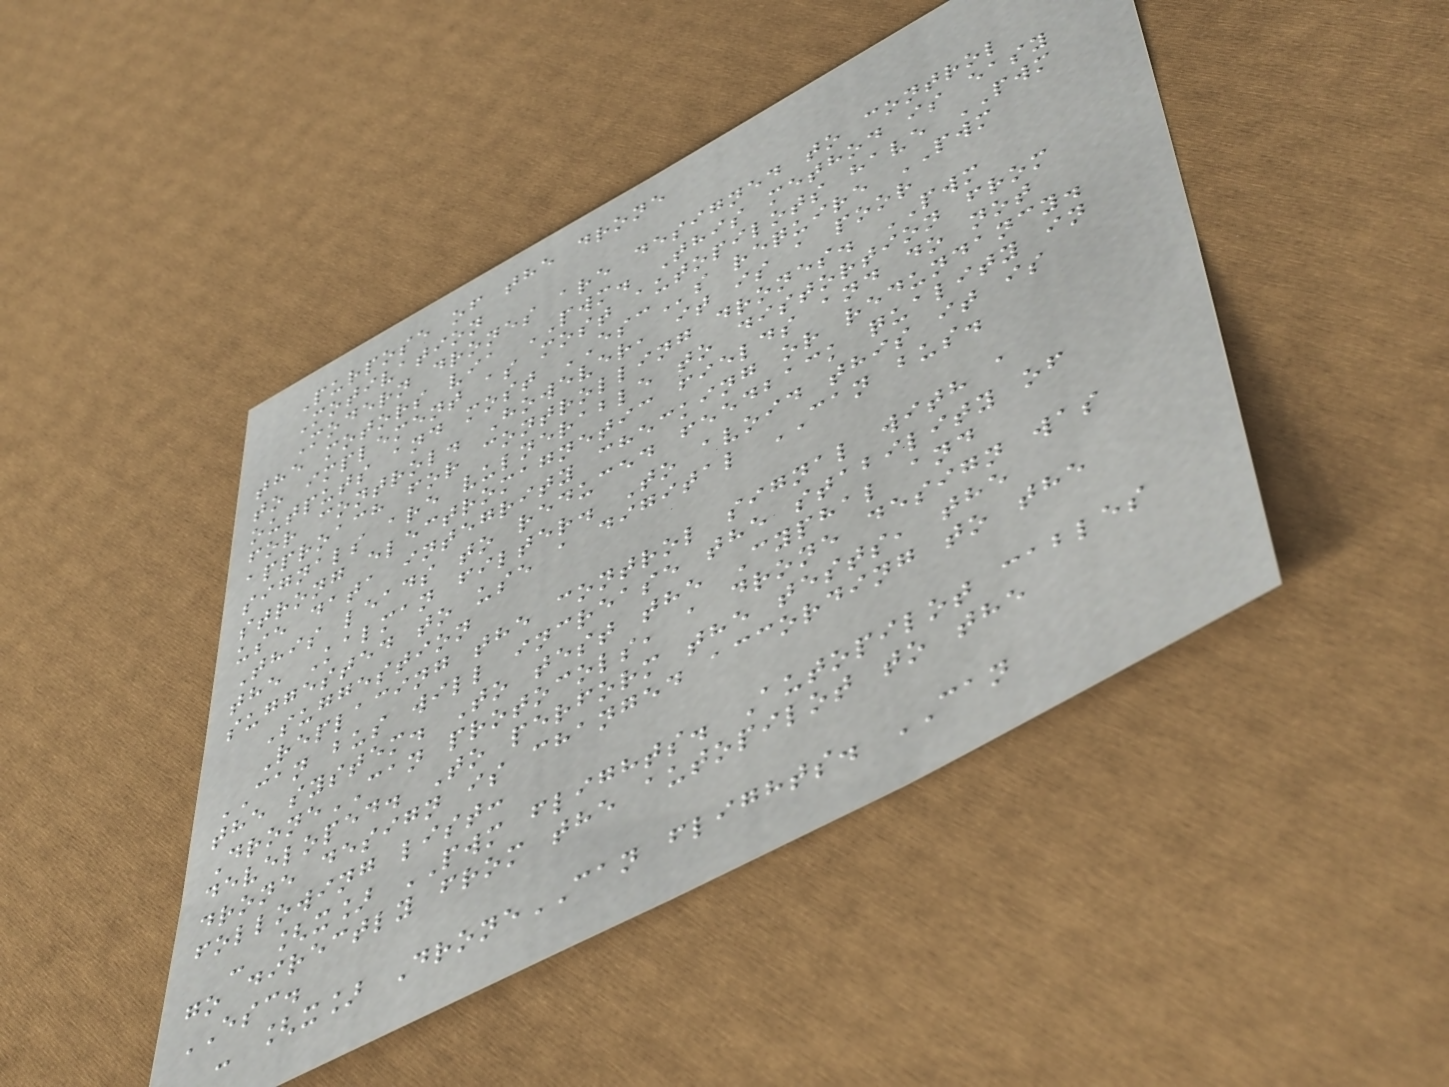Purpose of the drone
Motivation
Modern drones are designed to control
the motors via PWM. This method is easy
to implement as most autopilots have PWM
outputs and most ESCs require PWM
for control. However, it is a poor
approach for controlling drones. PWM
signals are vulnerable to distortion from
strong electromagnetic fields and do not
use data integrity checking or redundancy.
This leads to reduced feedback quality in
the Kalman filter. To avoid this it is
suggested to use a digital CAN bus.
Suggestion
Replacing the control signal with a
CAN bus will increase the stability of
the system. To test the Cyphal and
DroneCAN protocols, a drone design was
developed. To perform the tests, the
drone design is changed according to the
following list:
- [x] PWM flights. Autopilot cables
go directly from the autopilot to the
ESC.
- [x] DroneCAN flights. CAN
